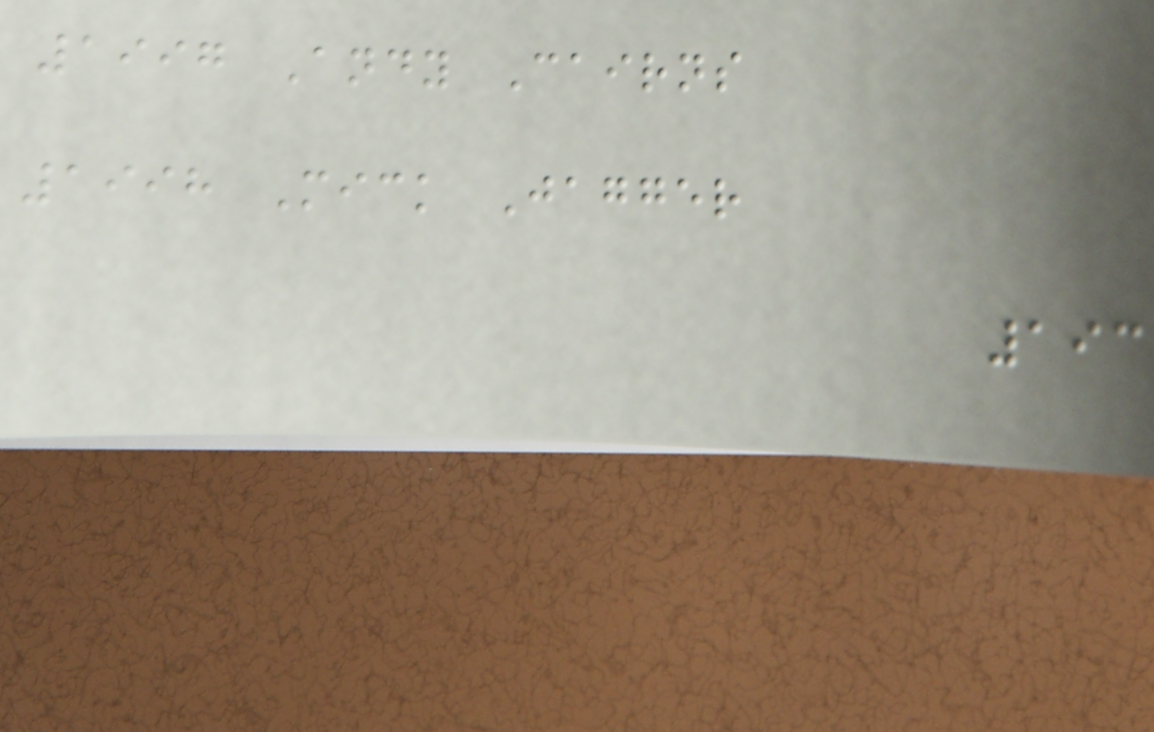1997 Andy Cairns
1998 Mick Jagger
193
